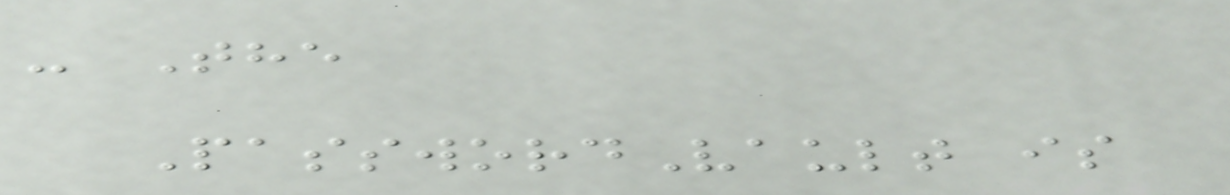- The
PasswordVault is
